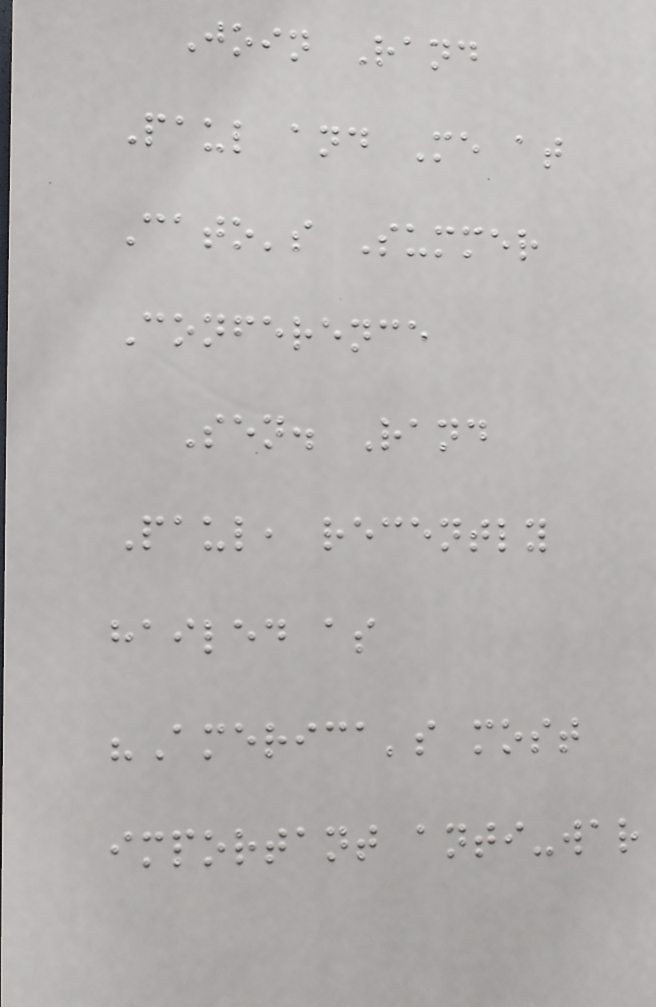Join Rand
Paul and Me at
Cato's Summer
Conference
Sen. Rand
Paul, recently
hailed as
"America's most
important anti-war
